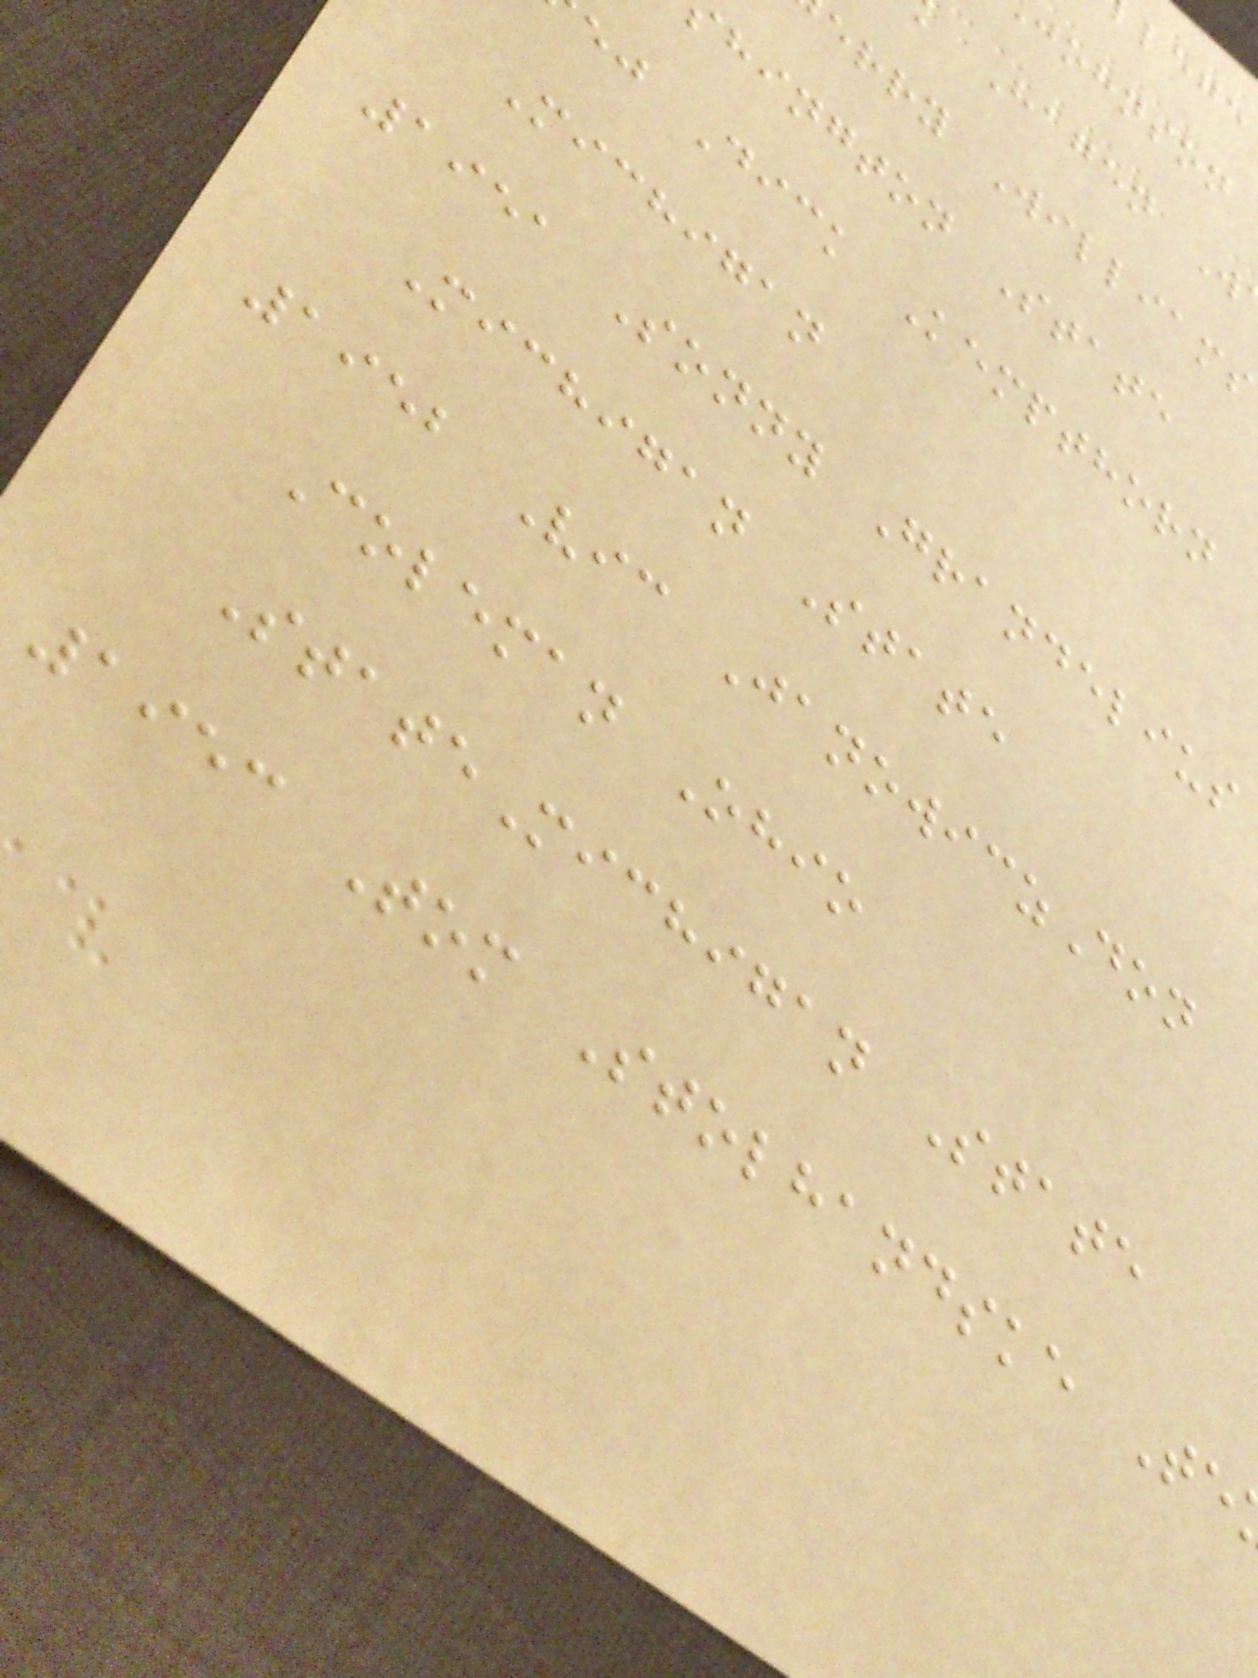johnson
Hagen W
erry Williams
hington State
ej Dick Kempthorn
Michigan
1951 Sonny Grandelius
Michigan State
1952 Vic JanowiczDon
Coleman Ohio
StateMichigan State
1953 Tom Stolhandske Te
